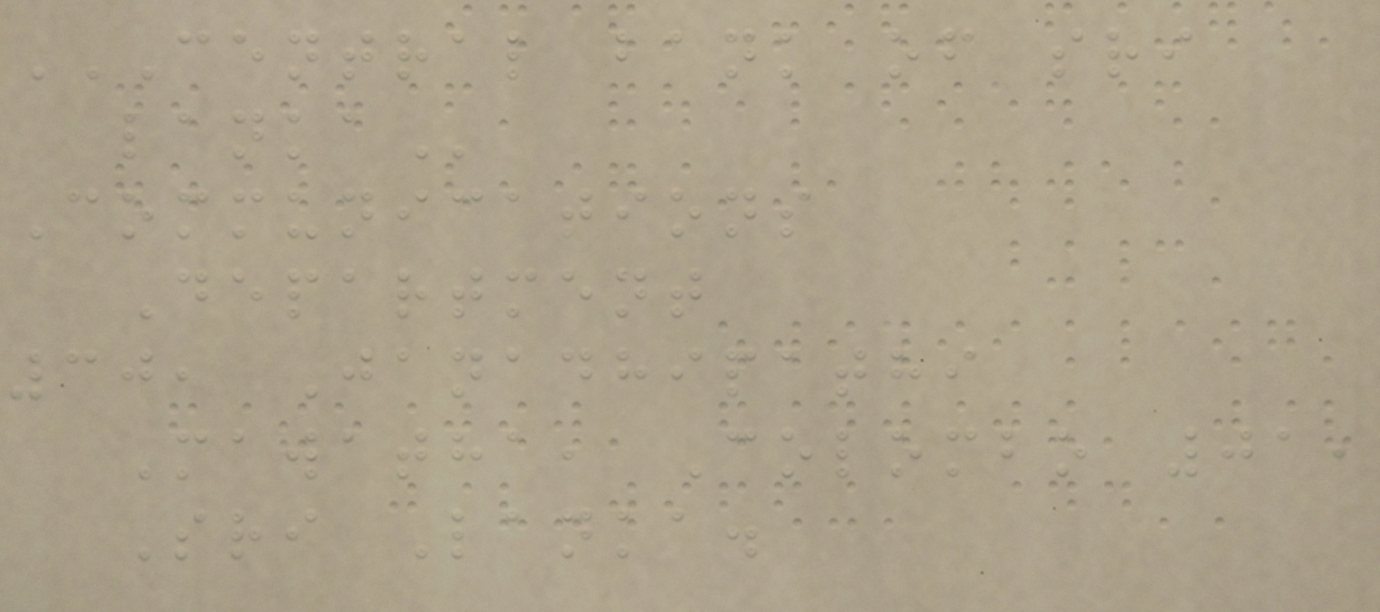CENTRAL BANK OF SRI
LANKA
Communications
Department
30, Janadhipathi
Mawatha, Colombo 01,
Sri Lanka.
